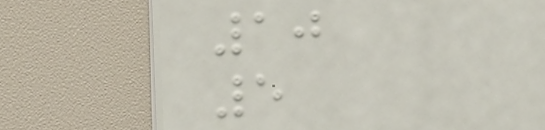10
5
